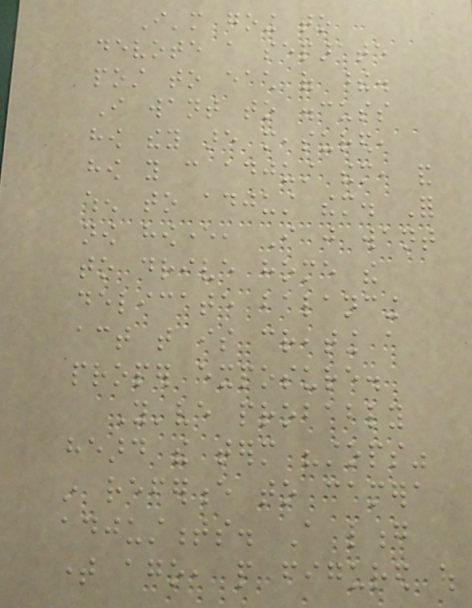I'm going to
devote a separate
post to each of these.
I want to discuss
how they are measured,
how you can adjust them, and
when to adjust them. For
now however, I just want
to drive home the
delicate balancing
act that is creating a
proper exposure.
You've probably
heard the term "stops"
in reference to camera
adjustments. A long
time ago, people figured out
